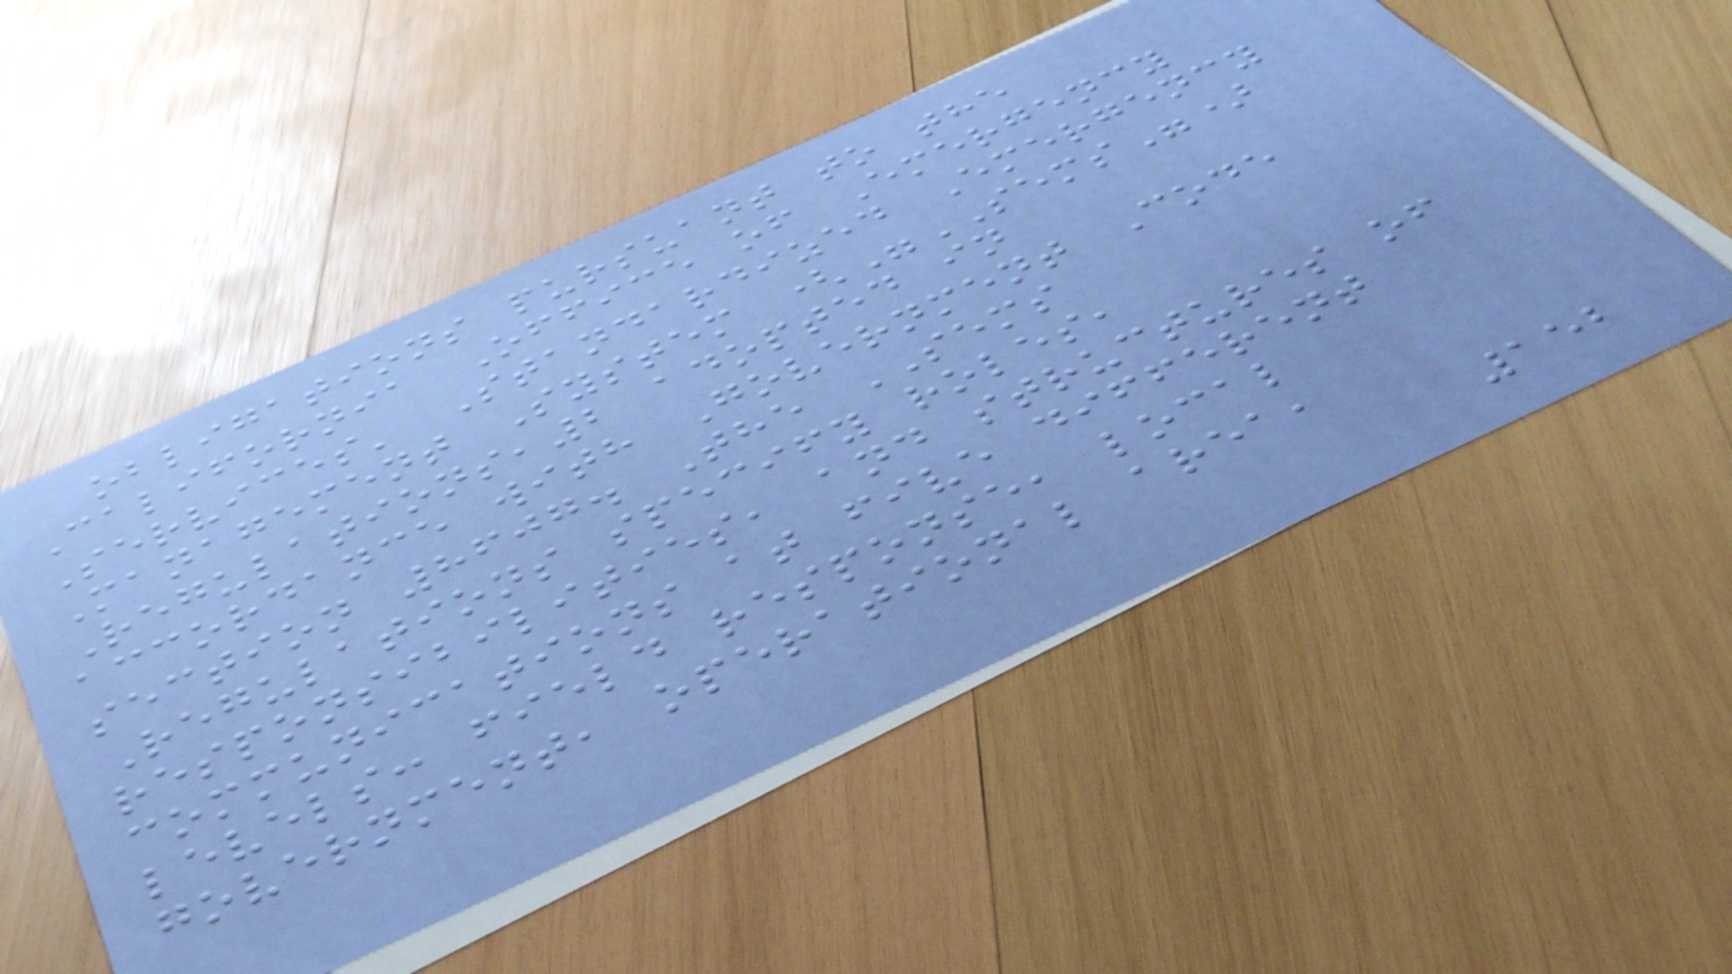obligations pursuant to the
California Office of Emergency
Services' Standardized Emergency
Management System ("SEMS")
Regulations,2 adopted in
accordance with Government Code
section 8607. The SEMS
Regulations specify roles,
responsibilities, and structures of
communications at five different
levels: field response, local
government, operational area,
152
